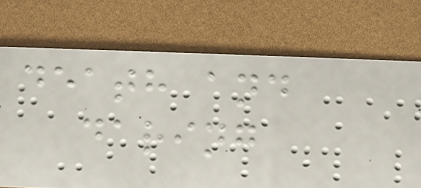death and
daring
